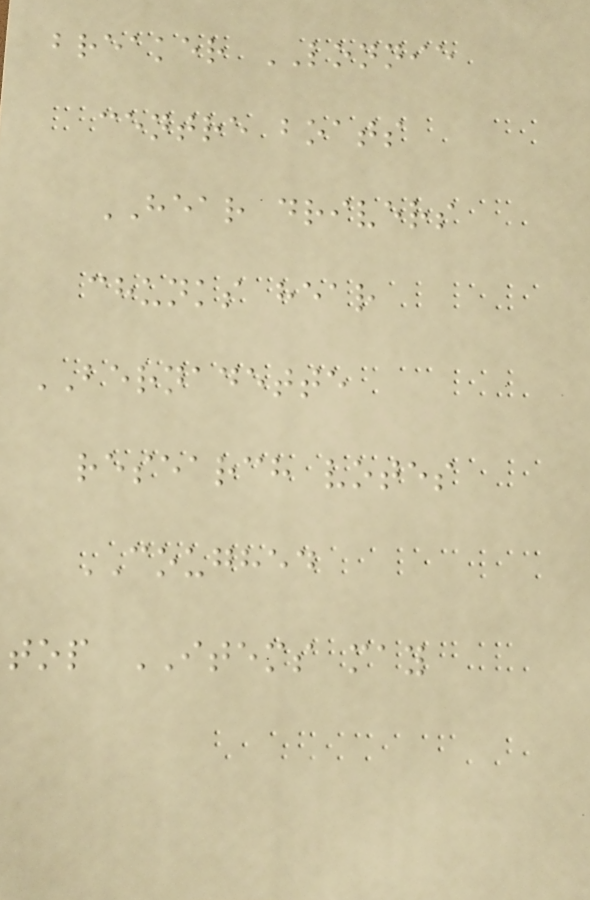breaker LONNIE
centre boats
HEAR drivers
chunks hear
BERNADETTE
research votes
COUGHED
top ITEMS may
